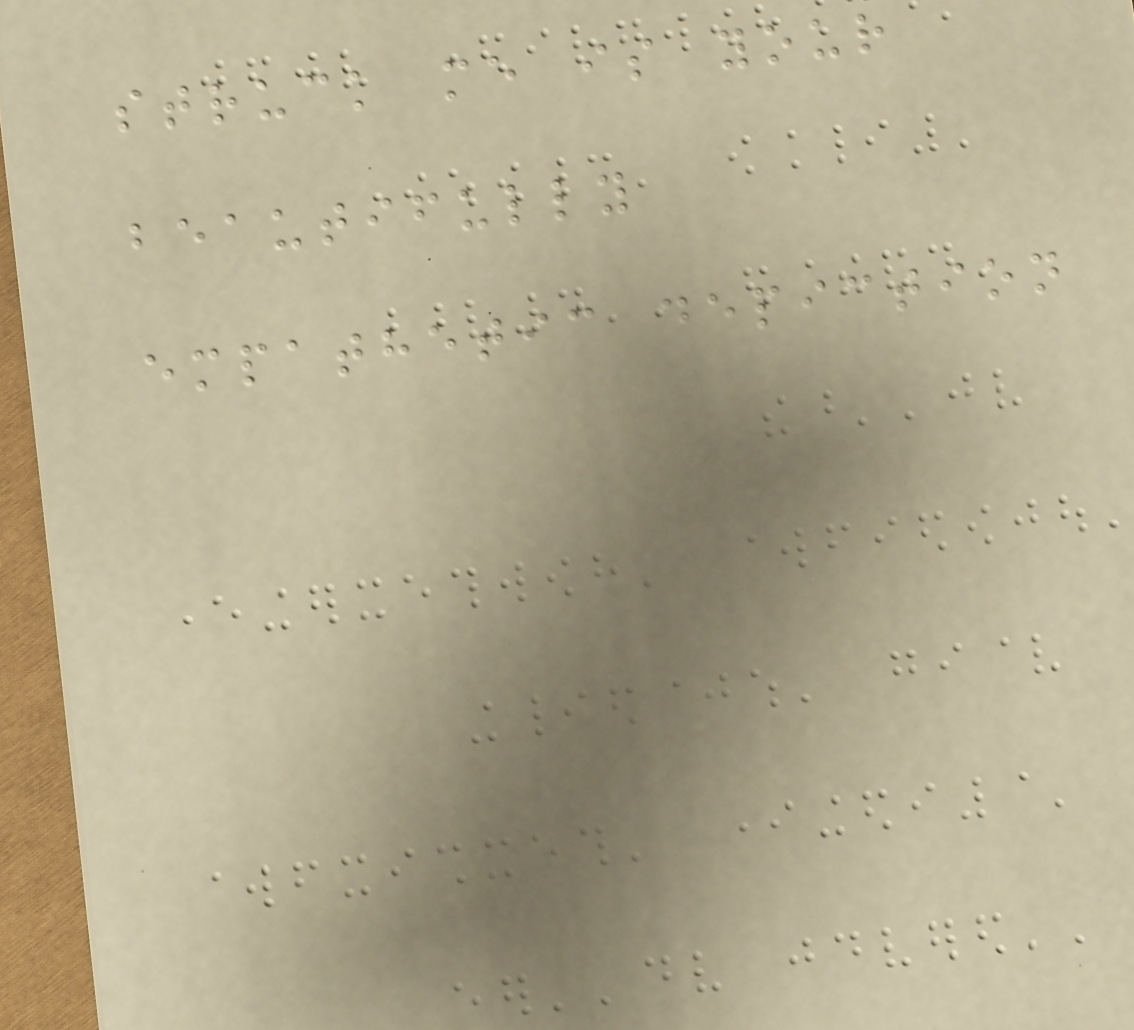struck me is your
beautifully
empathetic depiction
